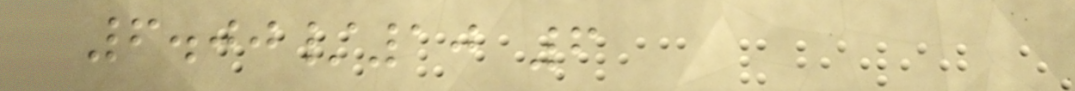6.00/10 6
